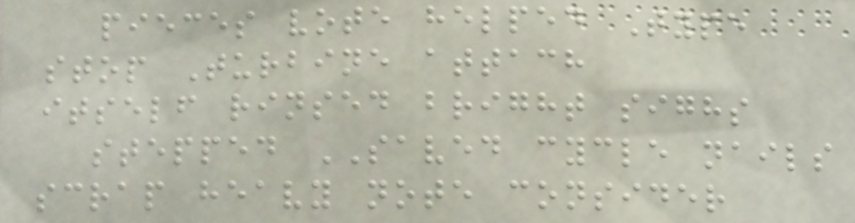pieces vote helped Type
stop Turbine attach
itself rinsed bright sighs
stepped SAVED cycle nails
scrap heavy note consider
